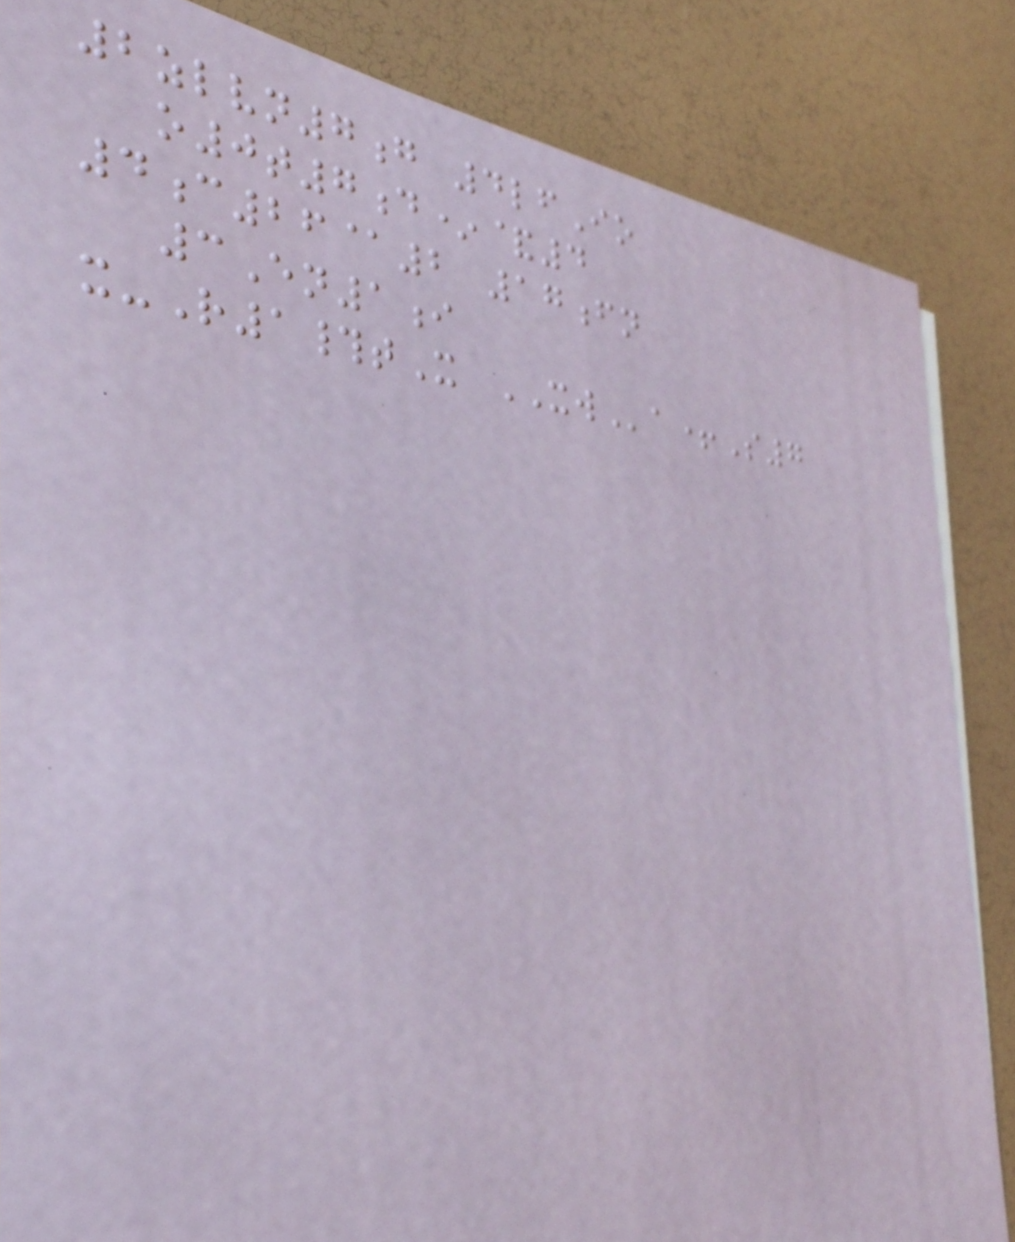2zlvn7g 4lfIo
o0t7d*&4
4c26@2 17fn
3En1i
x-R1#tX XWa+S7
